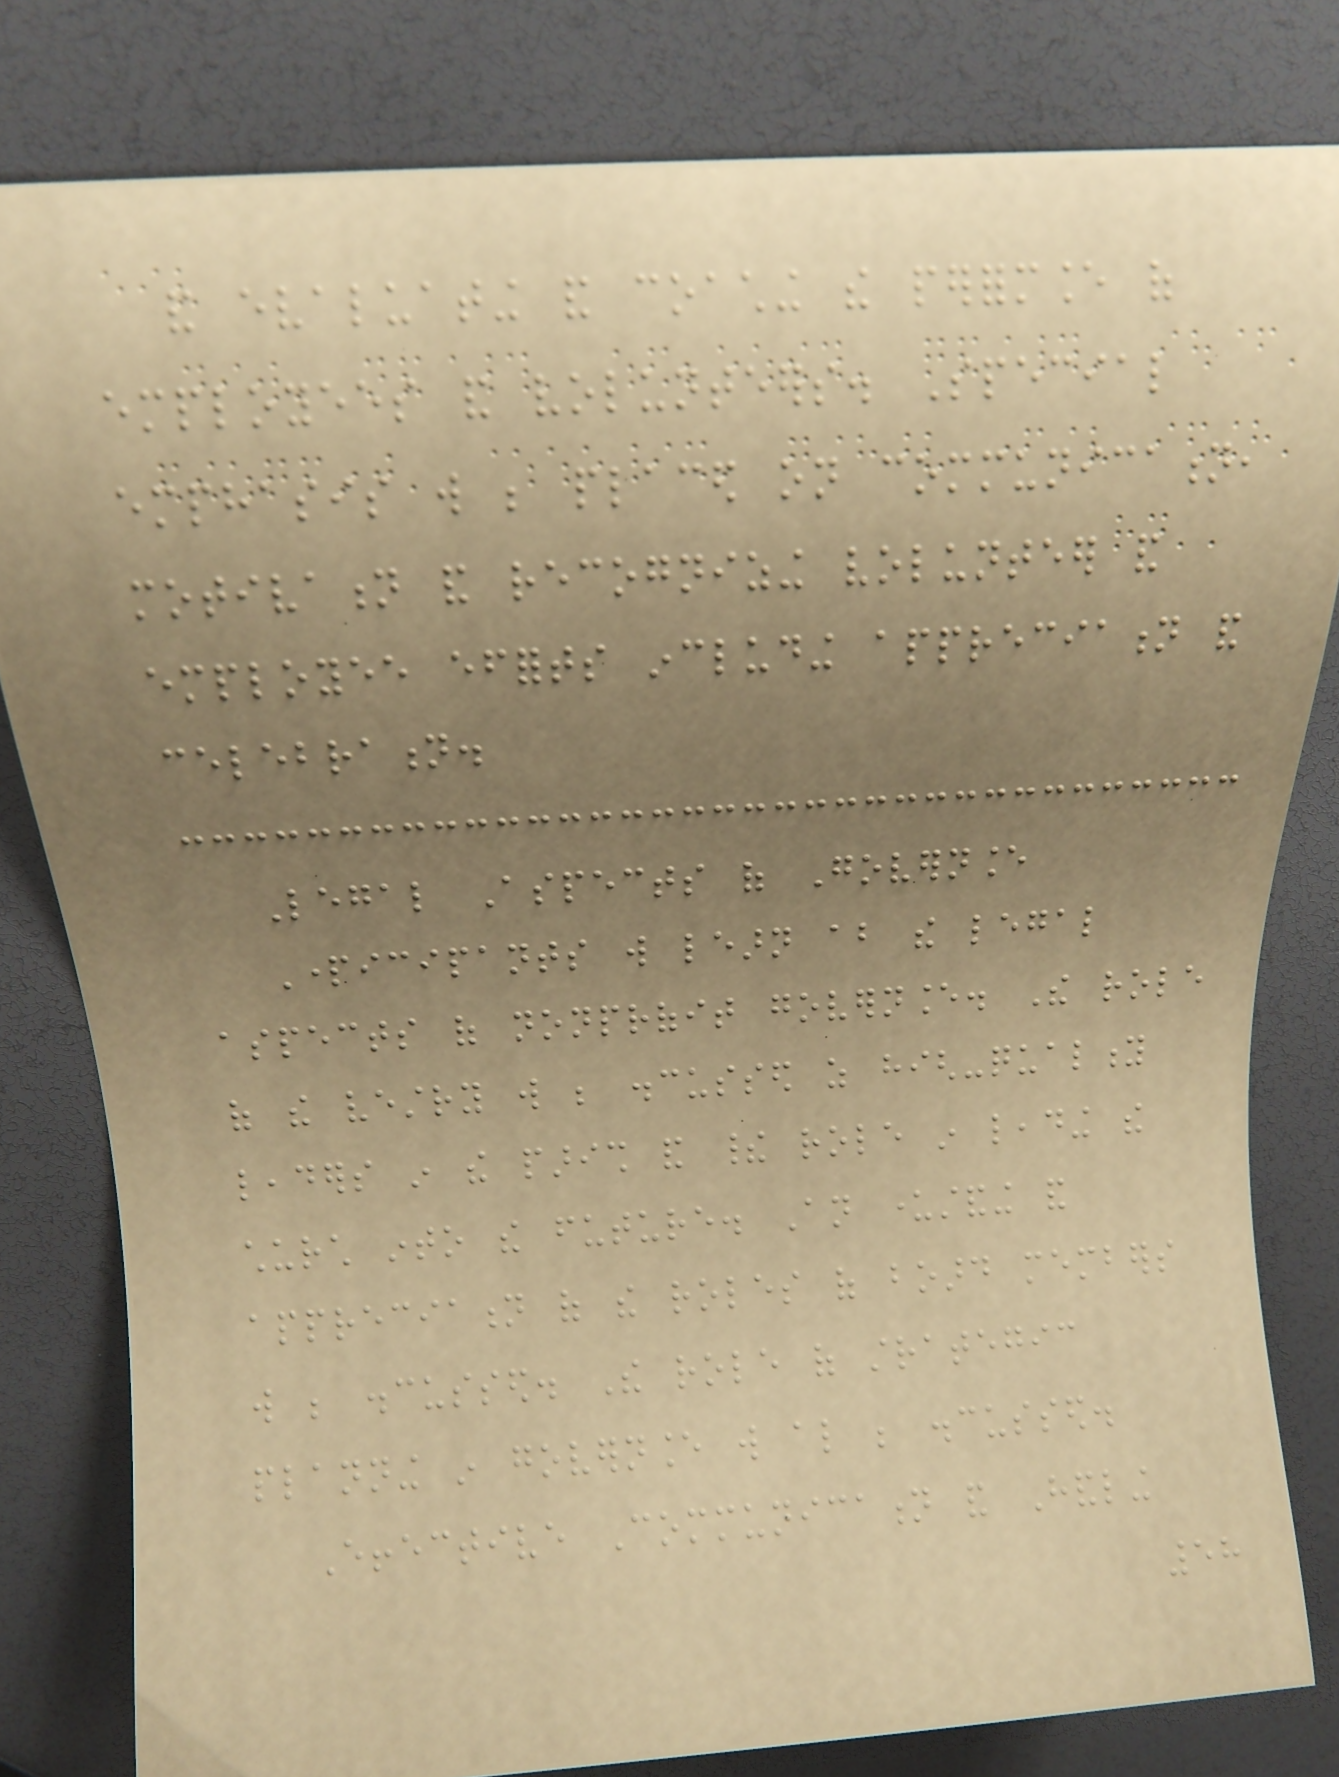and evaluating and coaching the performance of
employees and volunteers. Special
emphasis will be placed on communication,
motivation and recognizing volunteer and
employee efforts including appreciation and
celebration.
Legal Aspects of Governance
Participants will learn about the legal
aspects of nonprofit governance. The role
of the vestry will be discussed as high-quality
leaders in the parish and their role in leading the
church into the future. An understanding and
appreciation of the roles of board members
will be discussed. The role of strategic
planning in governance will also be discussed.
Effective Communication and Handling
58
